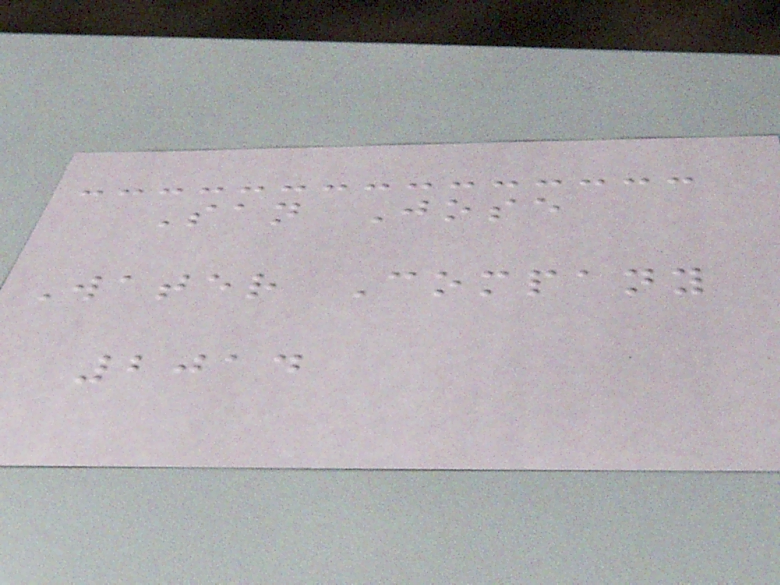San Jose
Water Company
2014
